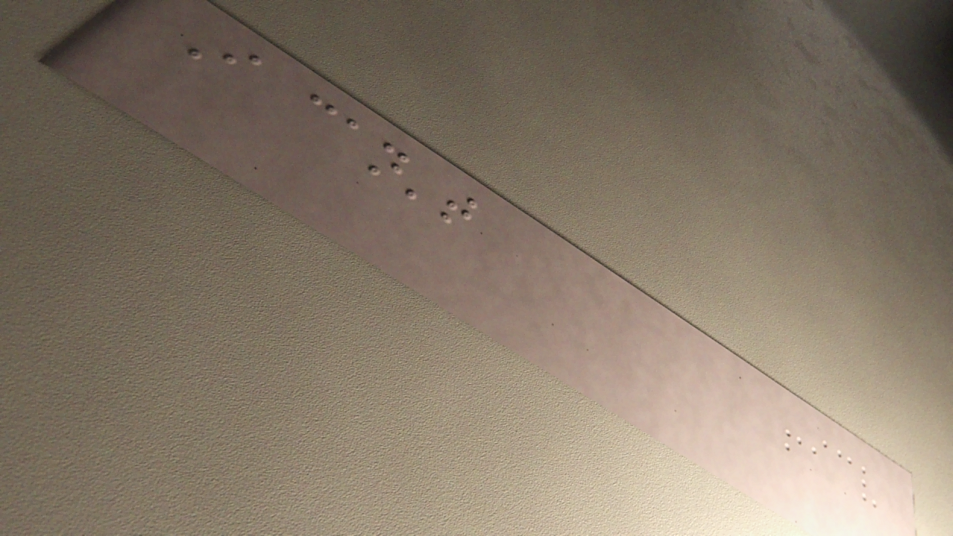I can't
